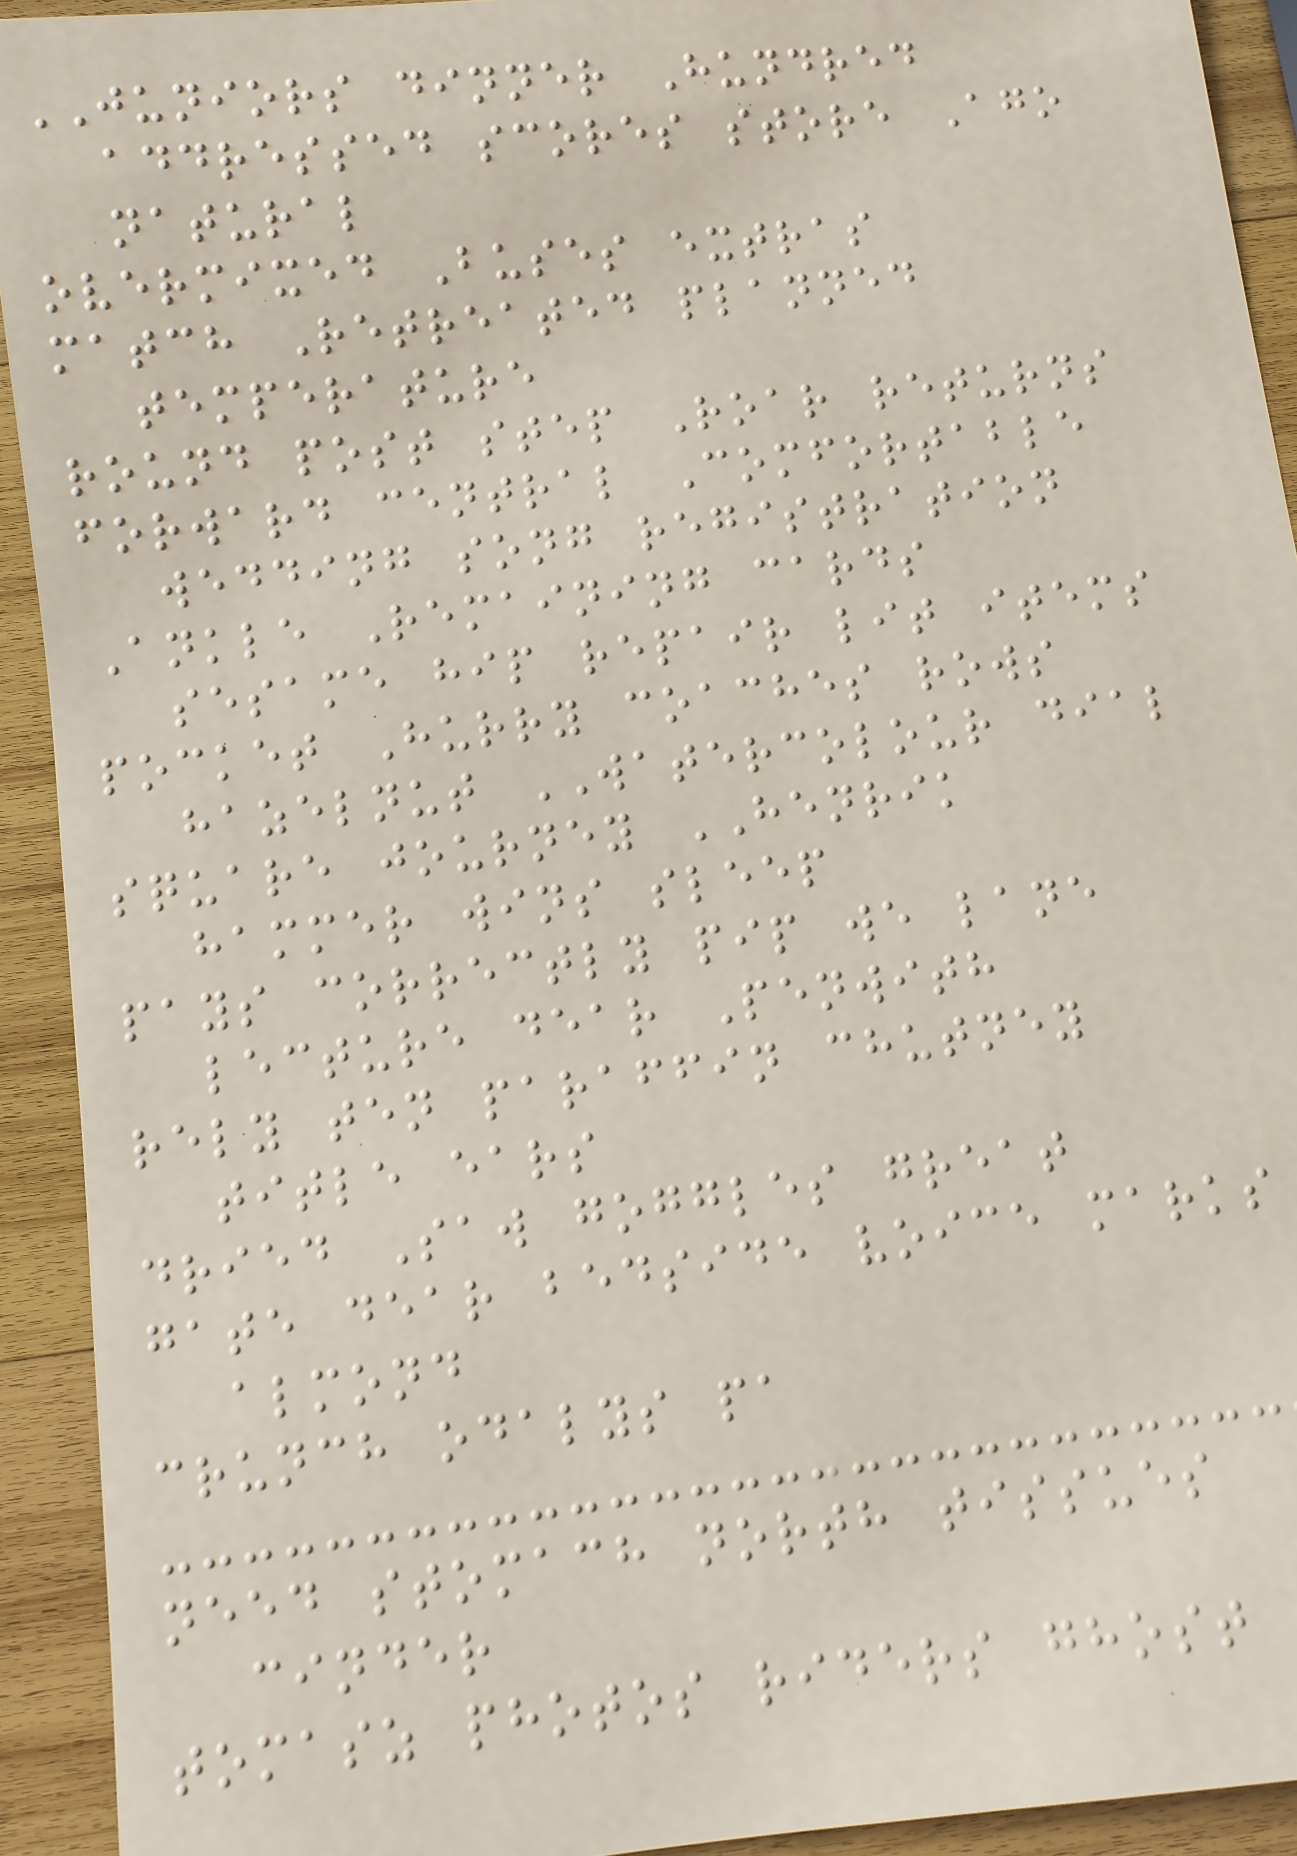JUNIORS dinner Hundred
addressed scores store Ago
natural
overmixed Buses extras
match Retreated planned
temperature
round post step Roar returns
forward central Comfortable
wedding song registration
Ankle Remaining cards
sesame hip repair lit items
pocket Hurry coaches rows
hazelnut WATERCOLOUR dial
square journey HENRIK
hammer wins sleep
pays correctly pip we lane
lecture dear Penwith
rely ten paraffin chutney
title ears
dried Saw goggles great
gate dear bedside voice marks
almond
crunch odalys pa
need stomach north tissues
cinder
tomasz photos riders ghost
